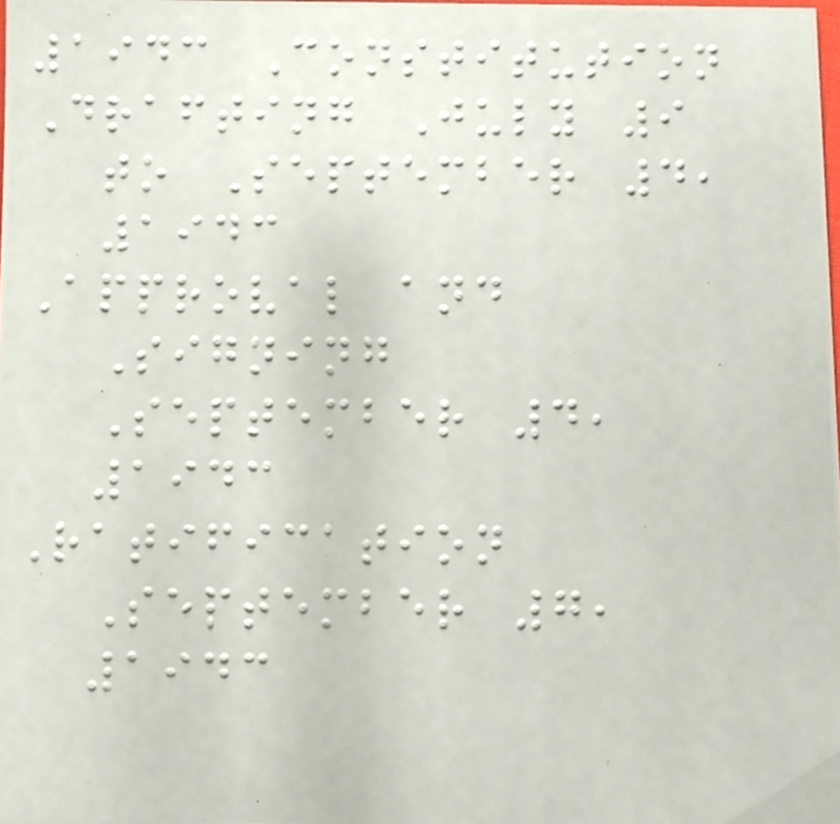1943 Constitution
Drafting July 9
to September 4,
1943
Approval and
Signing
September 4,
1943
Ratification
September 7,
1943
